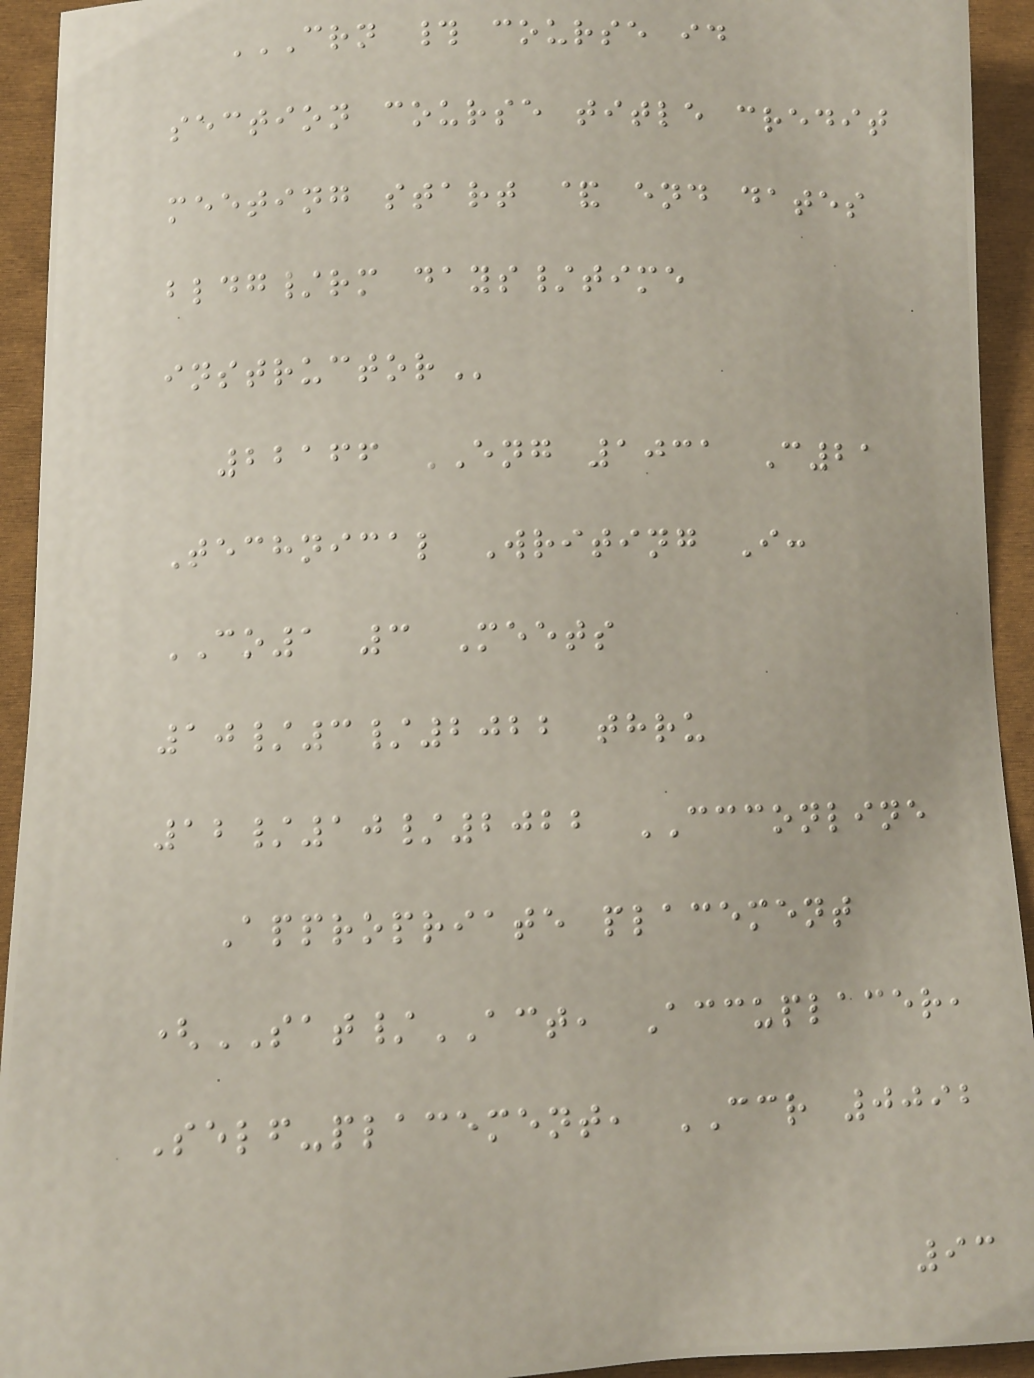CRN # COURSE ID
SECTION COURSE TITLE CREDIT
MEETING START & END DATES
BLDG/RM DAYS/TIME
INSTRUCTOR
22166 ENG 1031 C21
Technical Writing I:
CO1 3 Meets
10/3/2022 thru
12/10/2022 CCCONLINE
Appropriate placement
(SAT/ACT, Accuplacer,
Self-placement, CCR 0092
93
